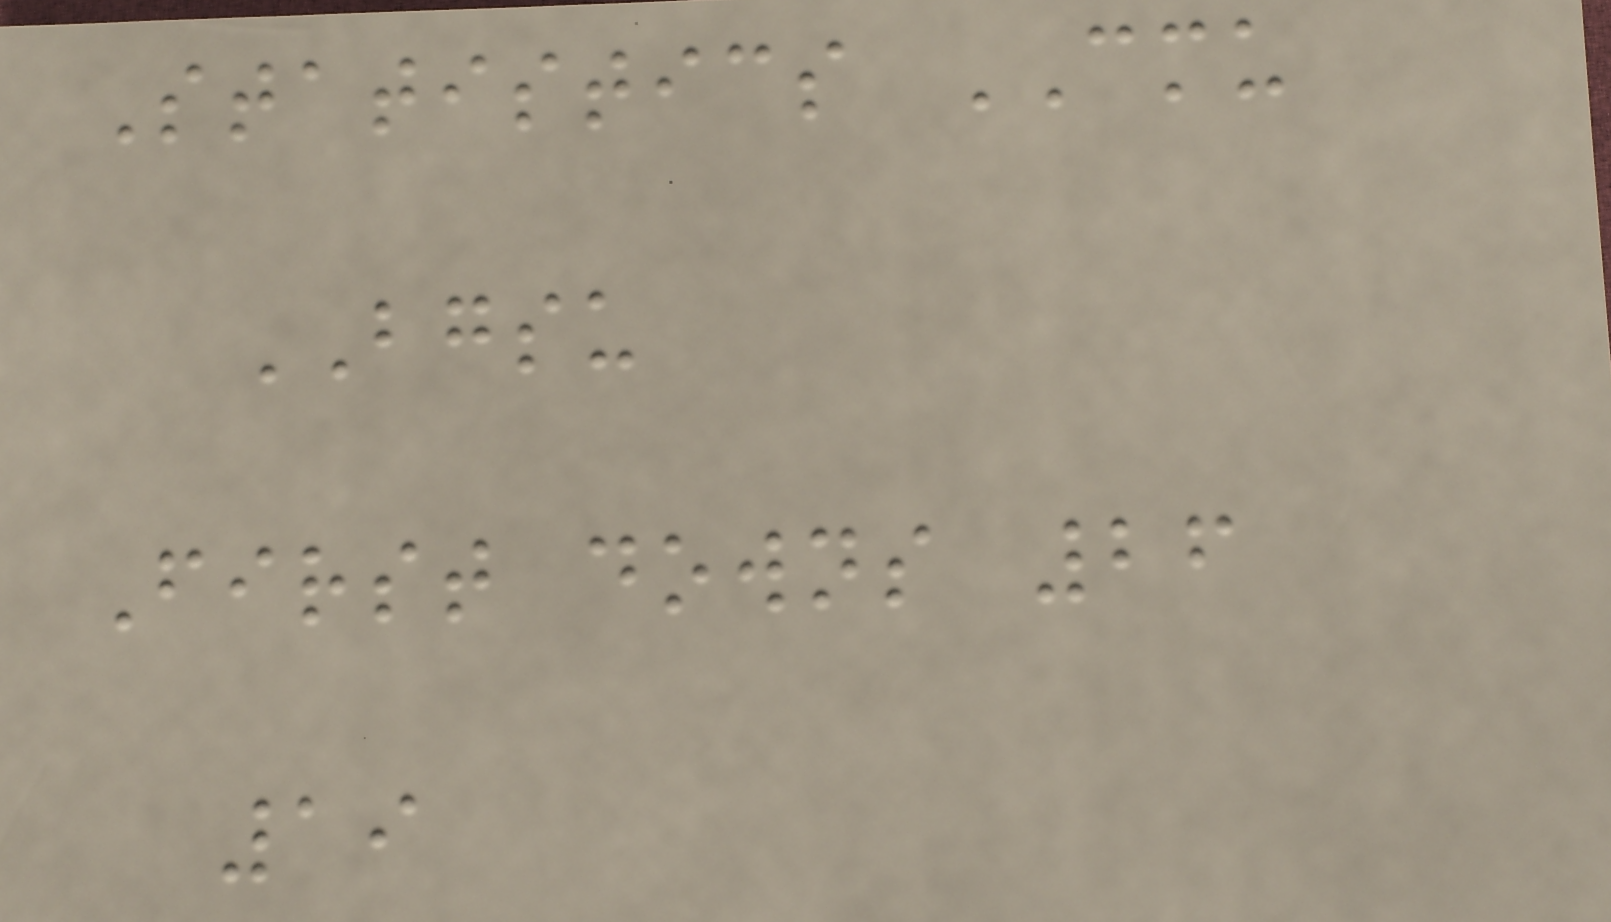Statistics CMU
BGSU
First downs 26
19
